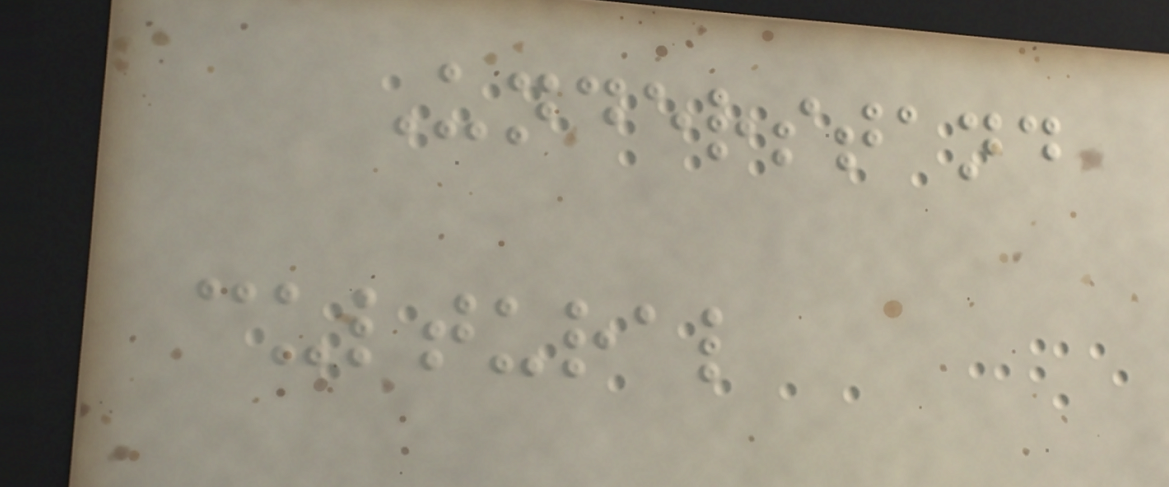Understand
cultural
